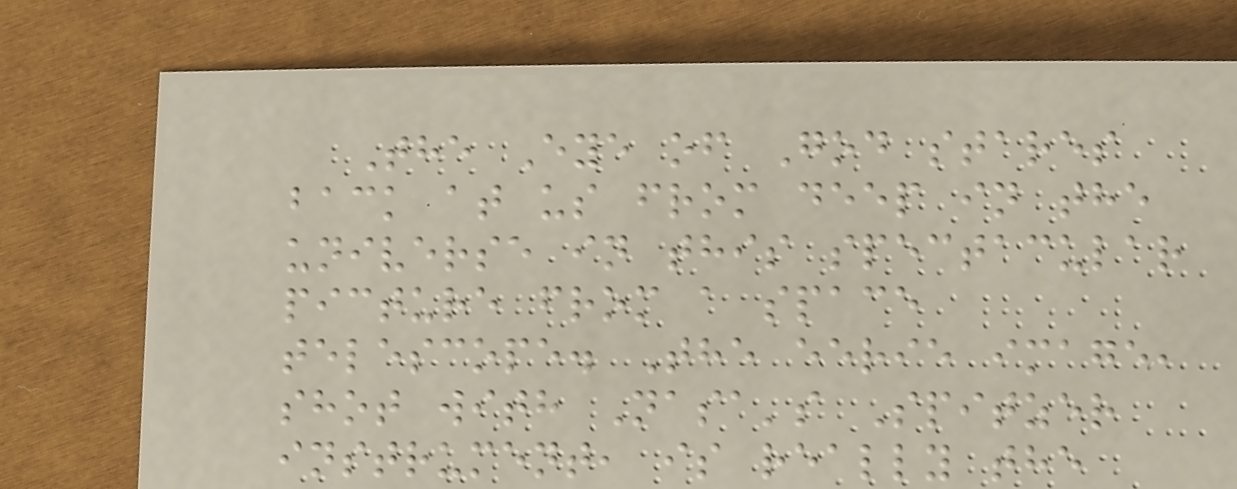The Eye of God stares
back at us from deep in the
universe in this spectacular
picture from a space
telescope. The eerie image,
shot with Nasa's Spitzer
instrument, is really the
